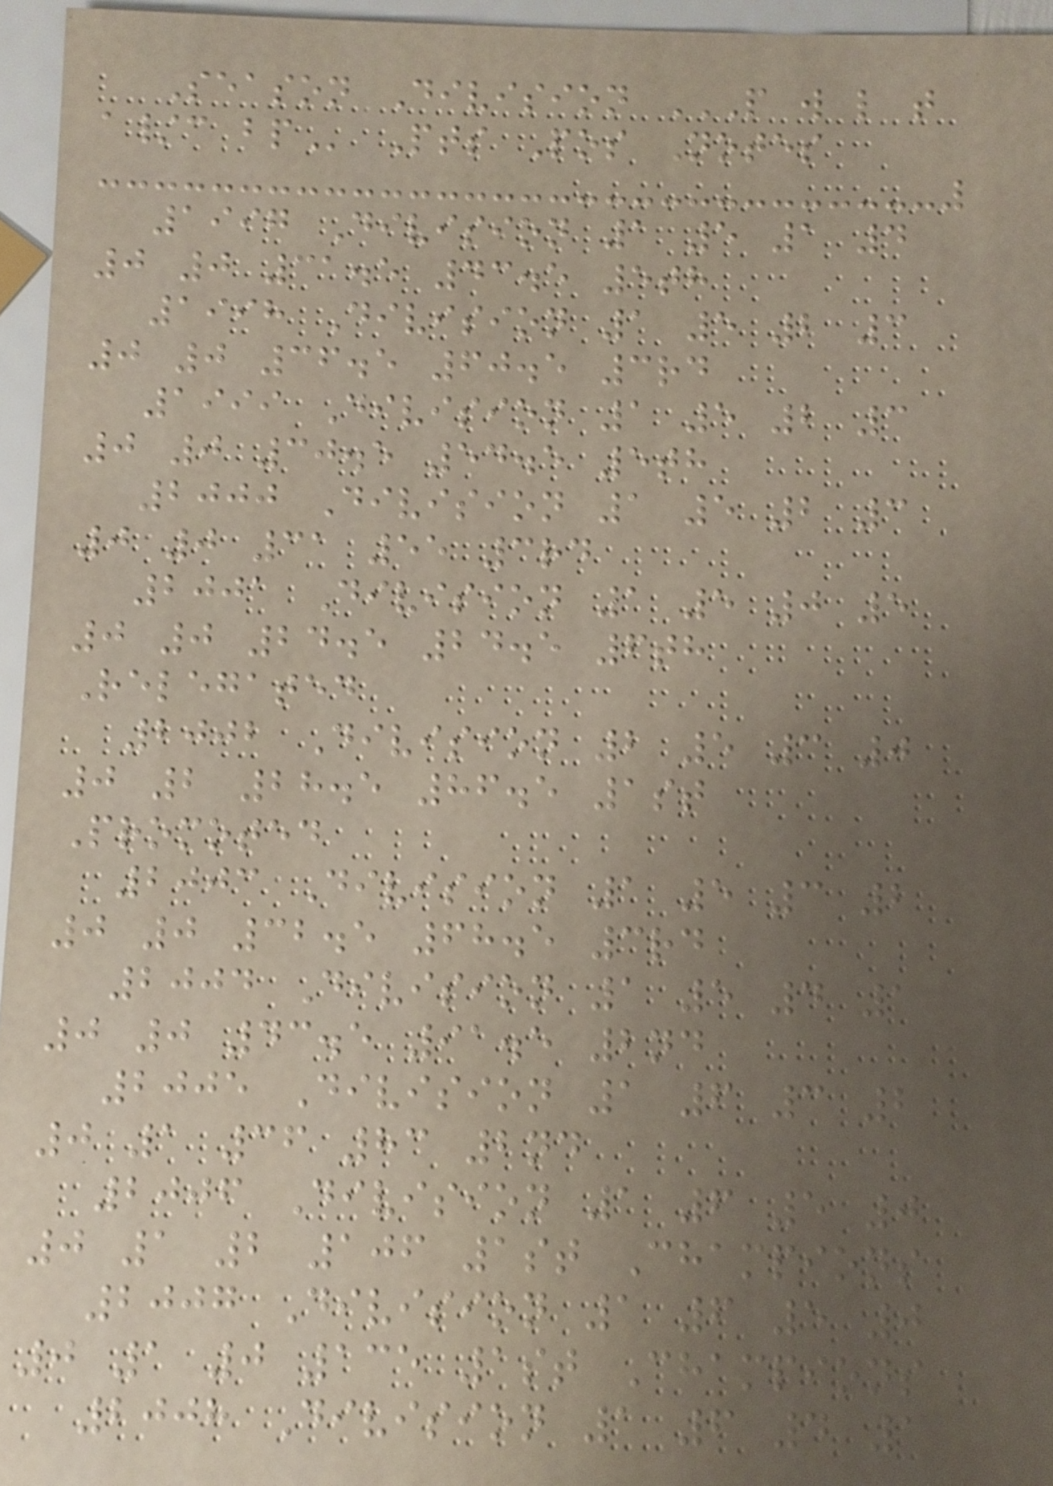Season Division P W L T
A/C BP Pts Pos Notes
1997 Division 1 5 1 4
0 0 31.5 43.5 5th
1998 Division 1 5 2 3
0 0 36.5 60.5 3rd
1999 Division 1 5 2 3
0 0 30.5 54.5 5th
2000 Division 1 5 2 3
0 0 31 55 3rd
2001 Division 1 5 0 5
0 0 24.5 24.5 6th
Relegated
2002 Division 2 5 3 0
0 2 28.5 86.5 1st
Promoted
2003 Division 1 5 3 2
0 0 32.5 68.5 3rd
2004 Division 1 5 4 1
0 0 43.5 91.5 2nd
2005 Division 1 6 3 2
0 1 36 83 2nd
2006 Division 1 6 5 0
0 1 2 106 1st Champions
2007 Division 1 6 5 0
0 1 0 135 1st Champions
2008 Division 1 6 4 1
